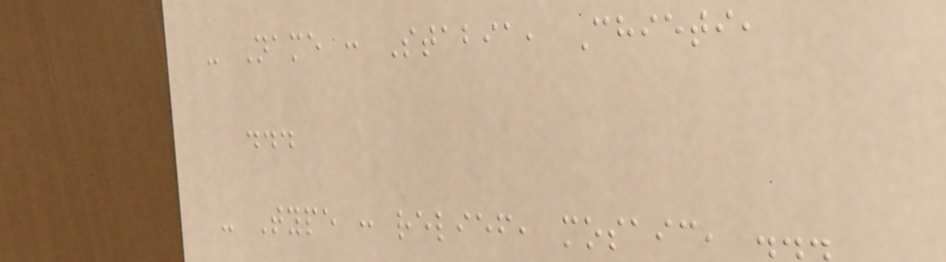- Name : Stabia, Chieti,
...
- Type : relief, mosaic, ...
